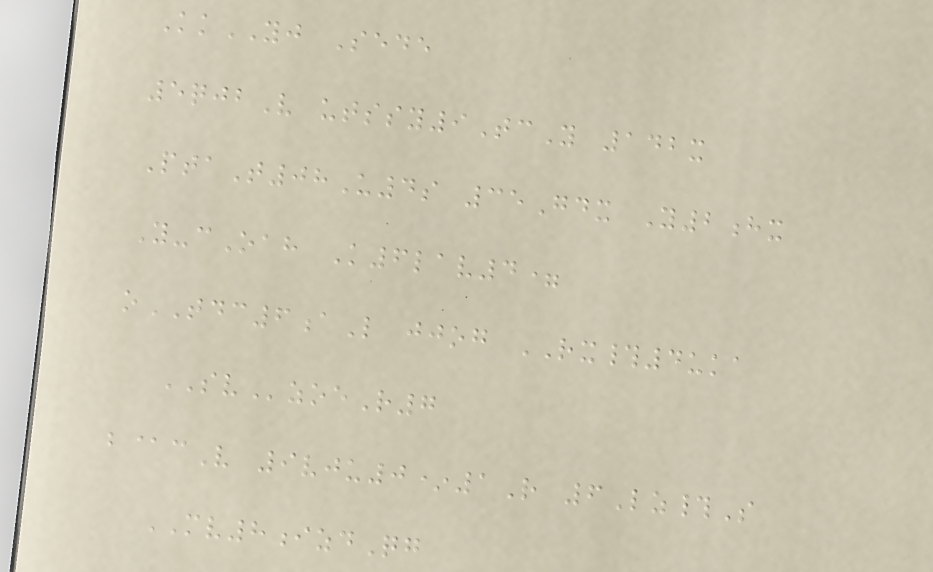KkYJ Sede
5qjbV utssy9TcY 142x
PtaT08U4s 35Gdx Y2hx
Y-cOah K6lav4=
oTDC6aL jjog RX#4uka
SVzoeR7
b@cV 9vju0*1R 6Lz#S
MV8izdQg
